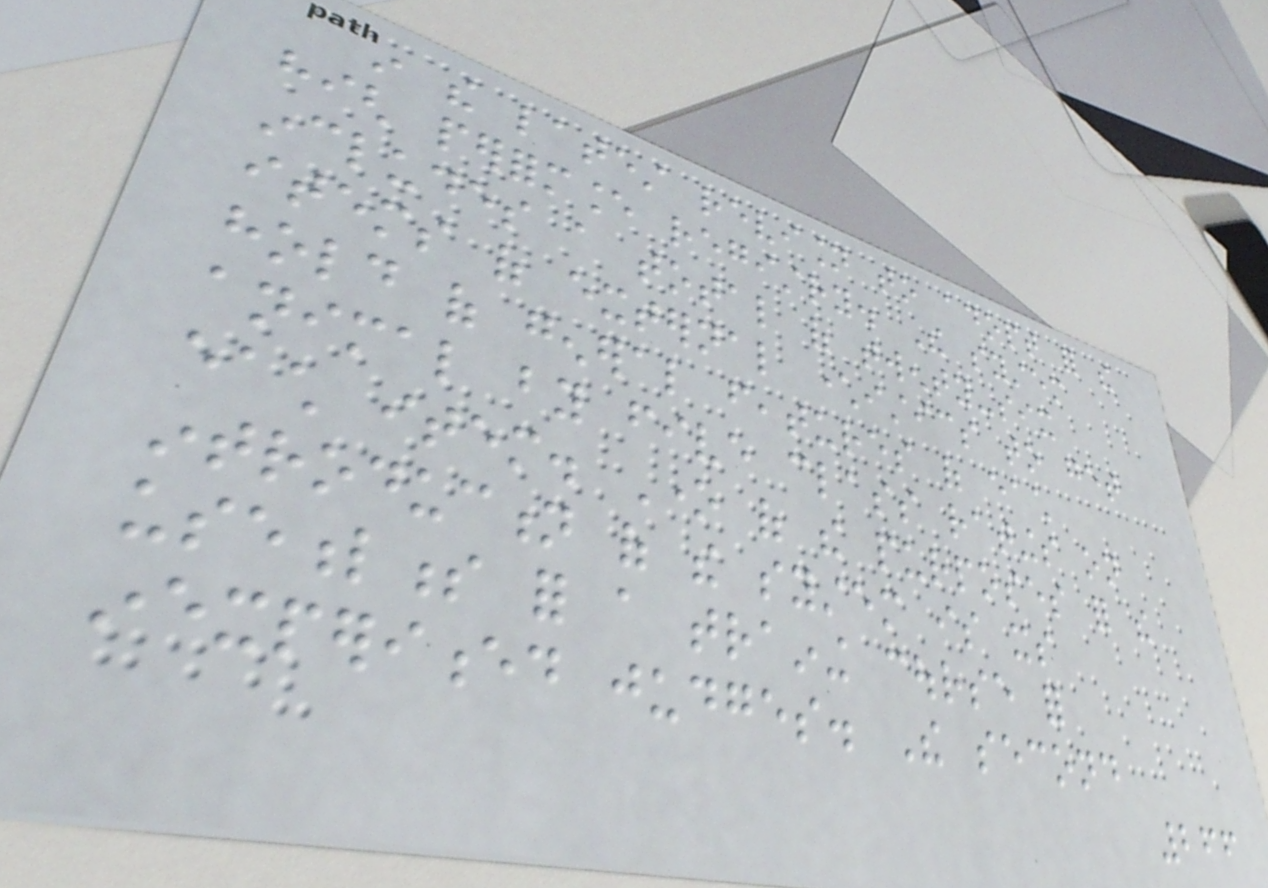in the latest revision to adopt for the
high performance registry. The system
includes a total of twenty-six
items of external characteristics to get
hold of general features of each
animal by five class ratings on
each item. One of the purposes for the
introduction of the system is its
usefulness for a training course for
inexperienced judges. The second
266
